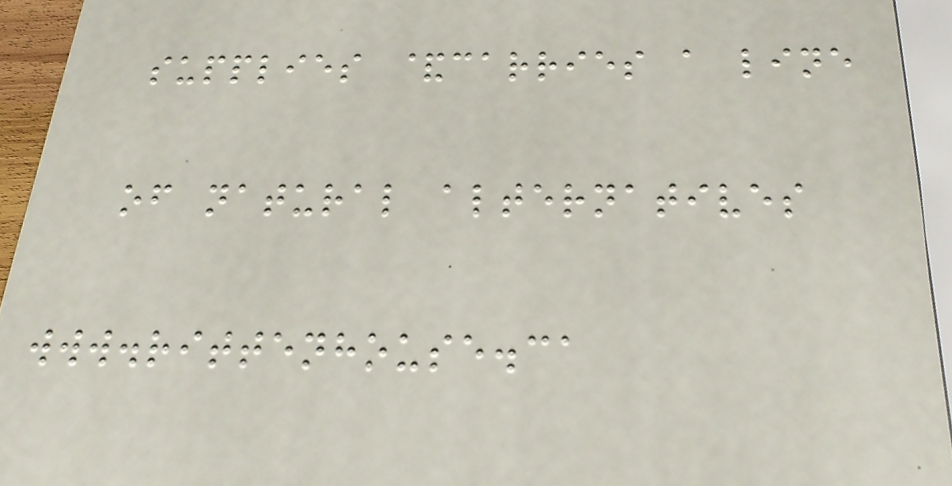supplies &carries a line
of natural alternatives
www.rittenhouse.ca
